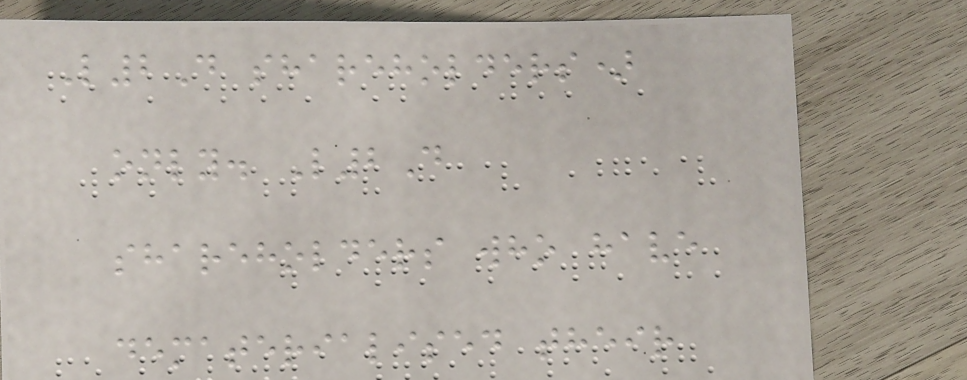L2D shareholders)
only. L2D
shareholders who have
dematerialised their
